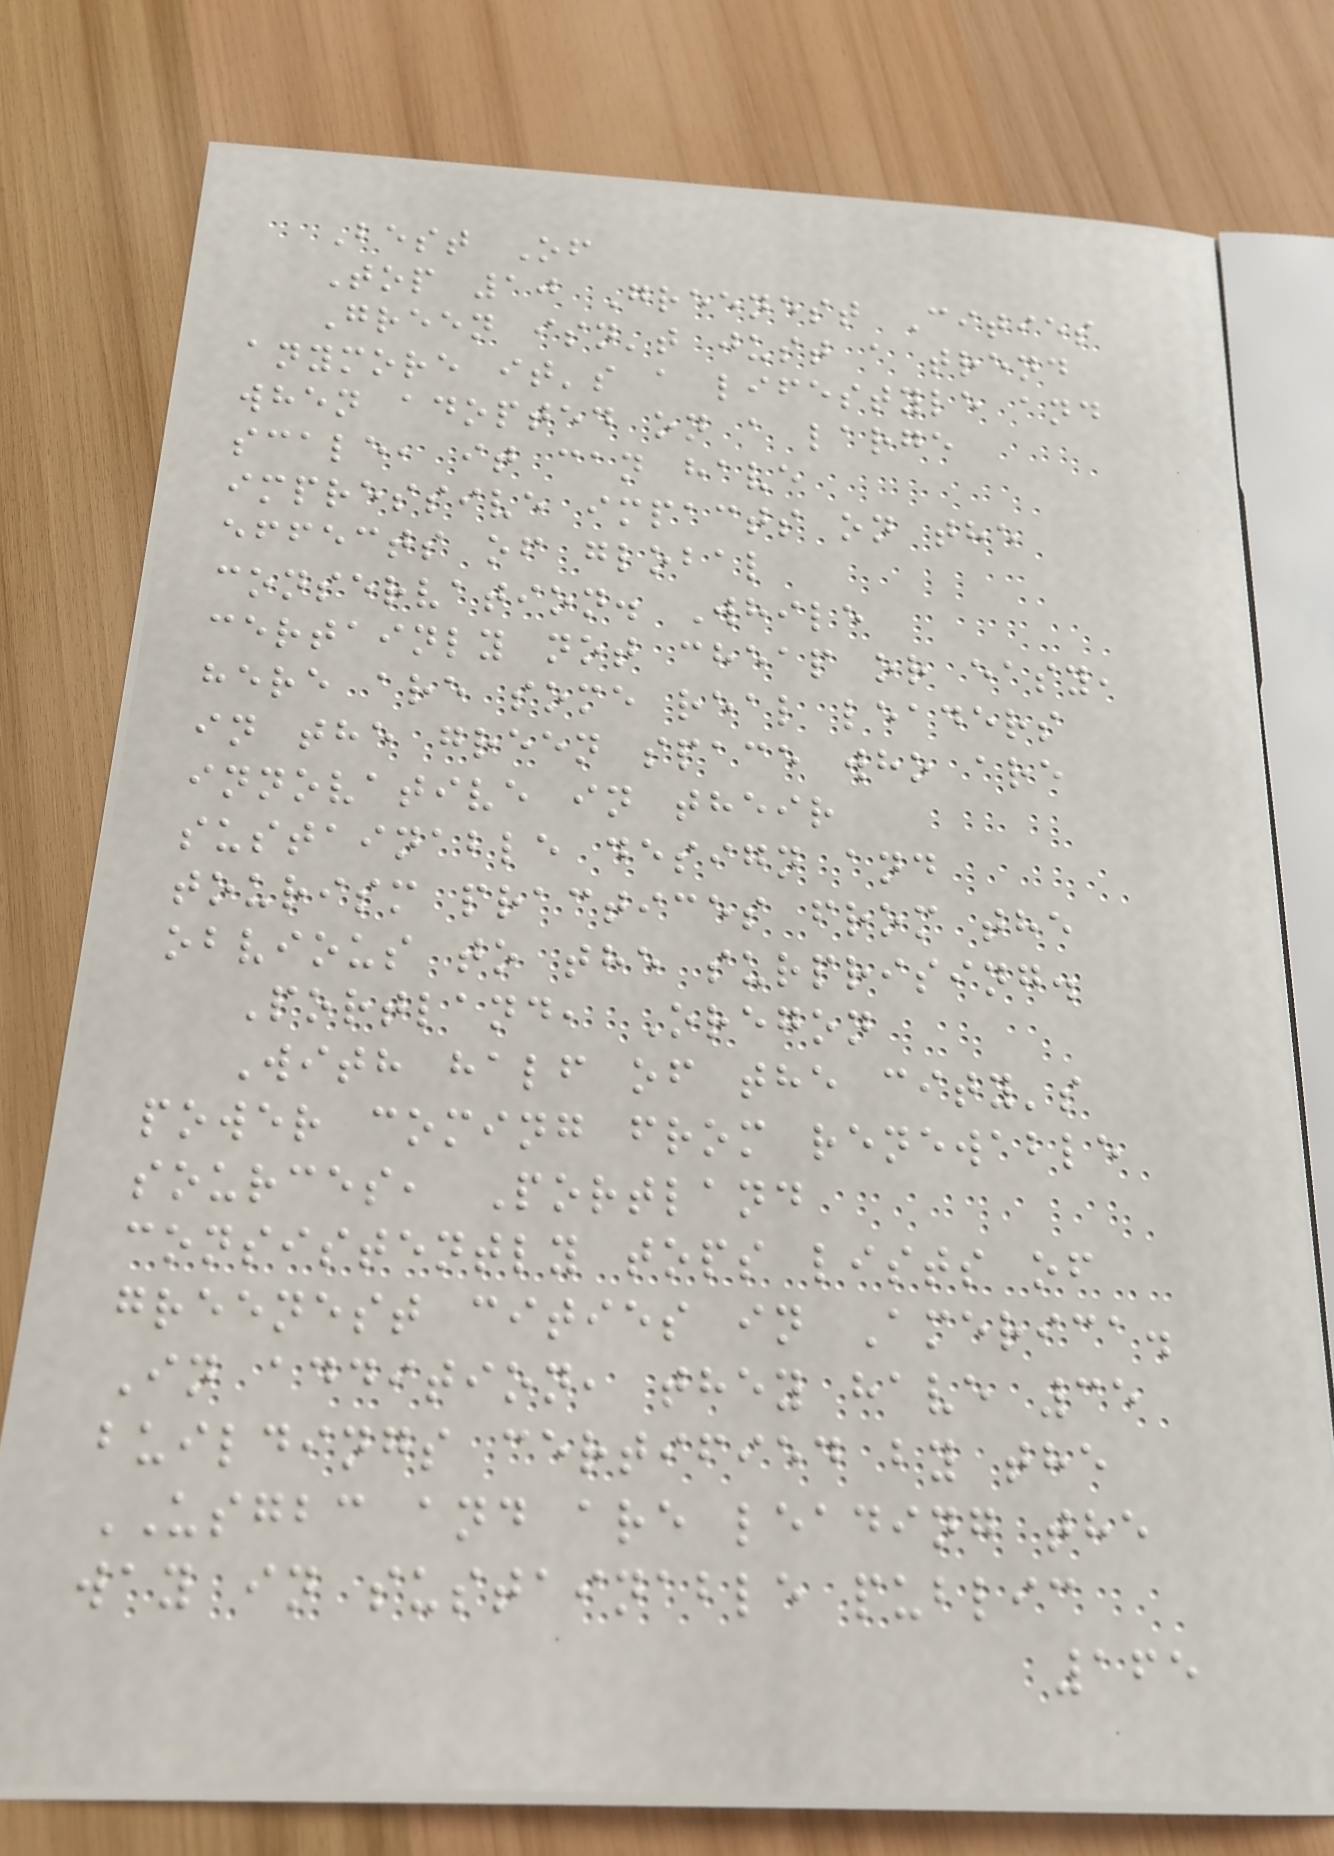Best Of
Top 10 Greenest Cities
Green isn't just a trend
anymore it's a lifestyle and
when adopted on a large
scale, it can have
impressive impacts on the
effects of global
conservation. While
certainly not cheap or easy,
here are some real leaders
in the green space who are
innovative in their
sustainable design and
tourism practices from the
obvious to the surprising.
Portland, Oregon
With half of the city's
power coming from renewable
sources, Portland
consistently tops lists of
greenest cities in America.
In addition, they have 35
buildings certified by the
USGBC and are leading the
way in sustainable public
165
